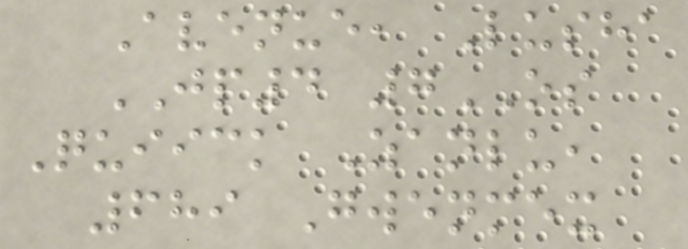Avenue, Lusha
JP4 7OS
Quiick Zanlu,
689 Gwenmex
